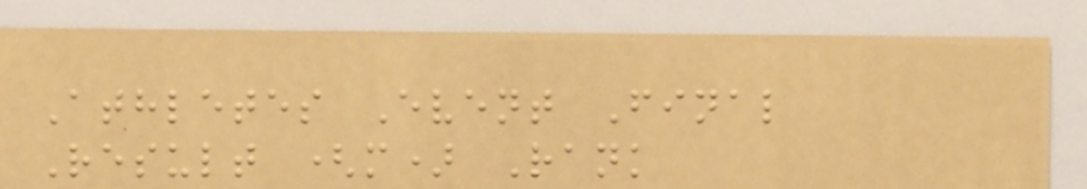Athletes Event Final
Result (m) Rank
